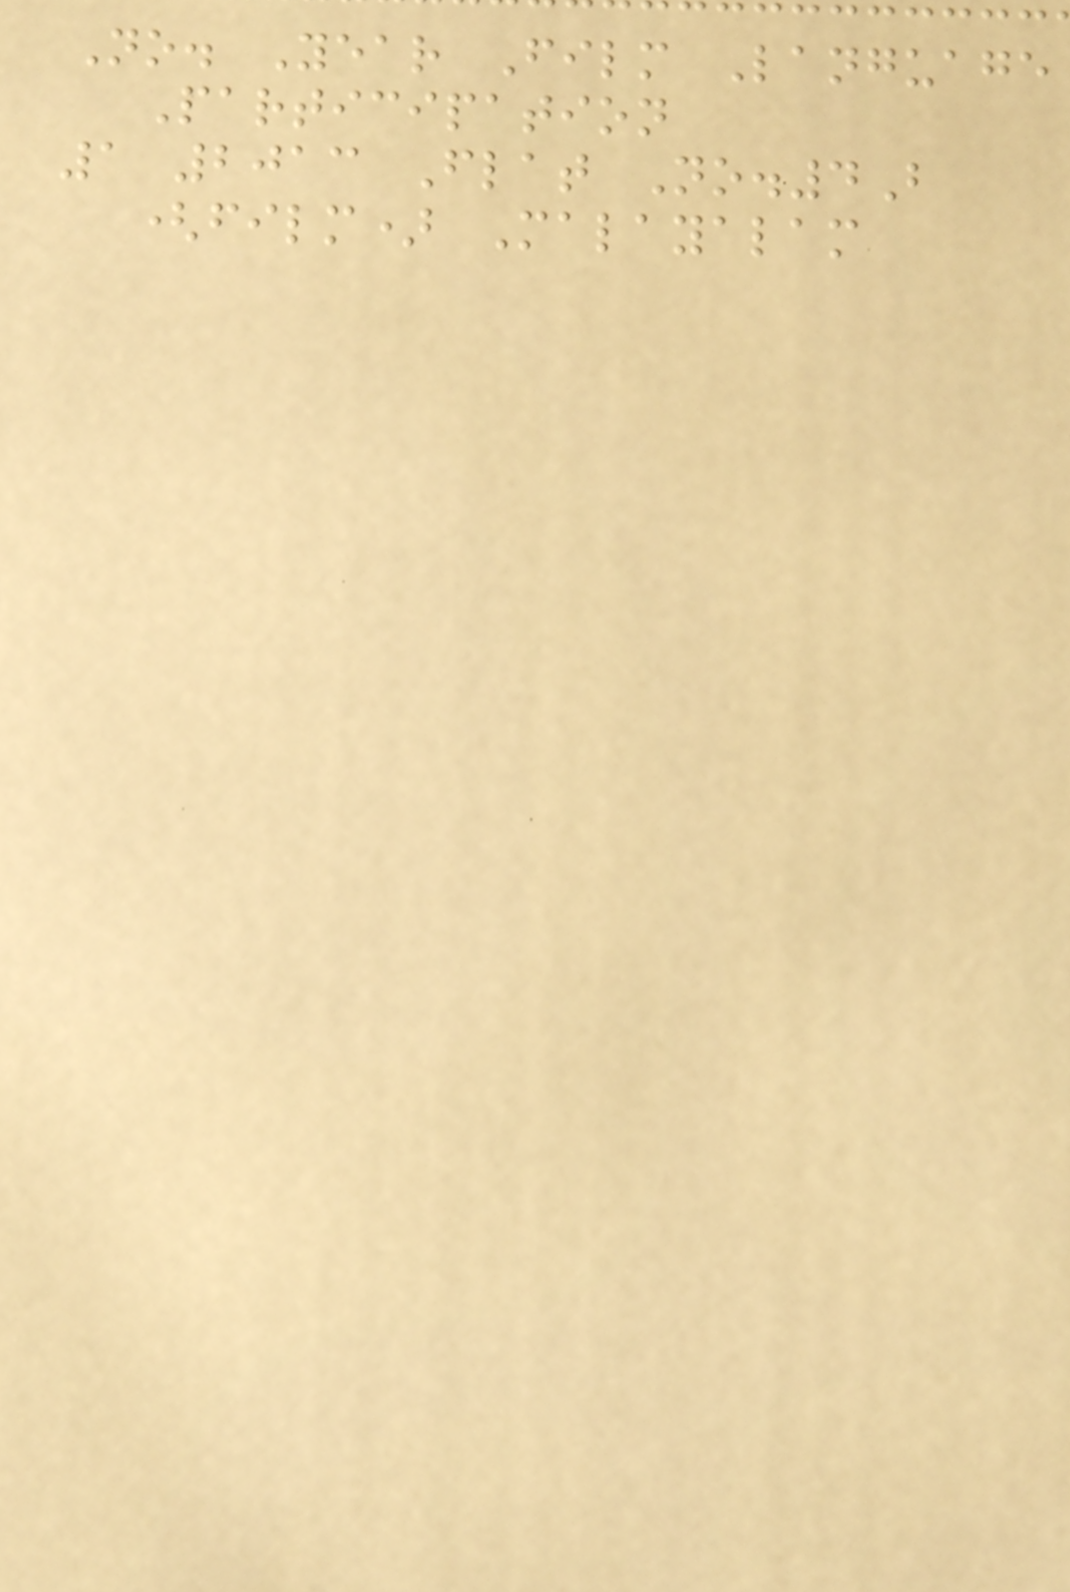No. Year Film Language
Participation
1 2013 Flat No.4B
(film) Malayalam
